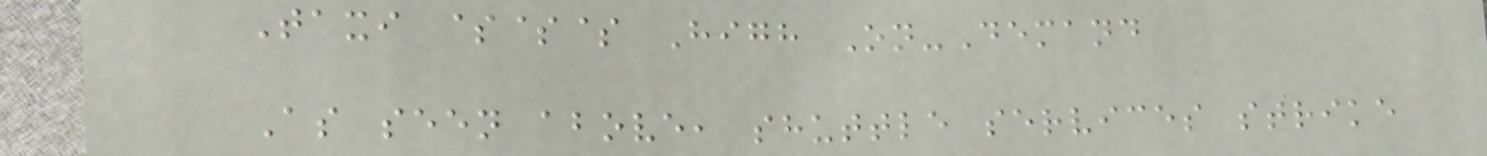Taxi $$$ High On-Demand
As seen above, shuttle services strike
